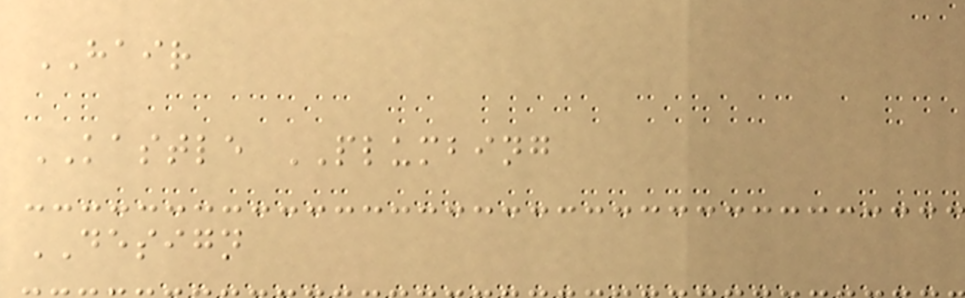HAIR
KASTLE PLUMBING
DESIGN
